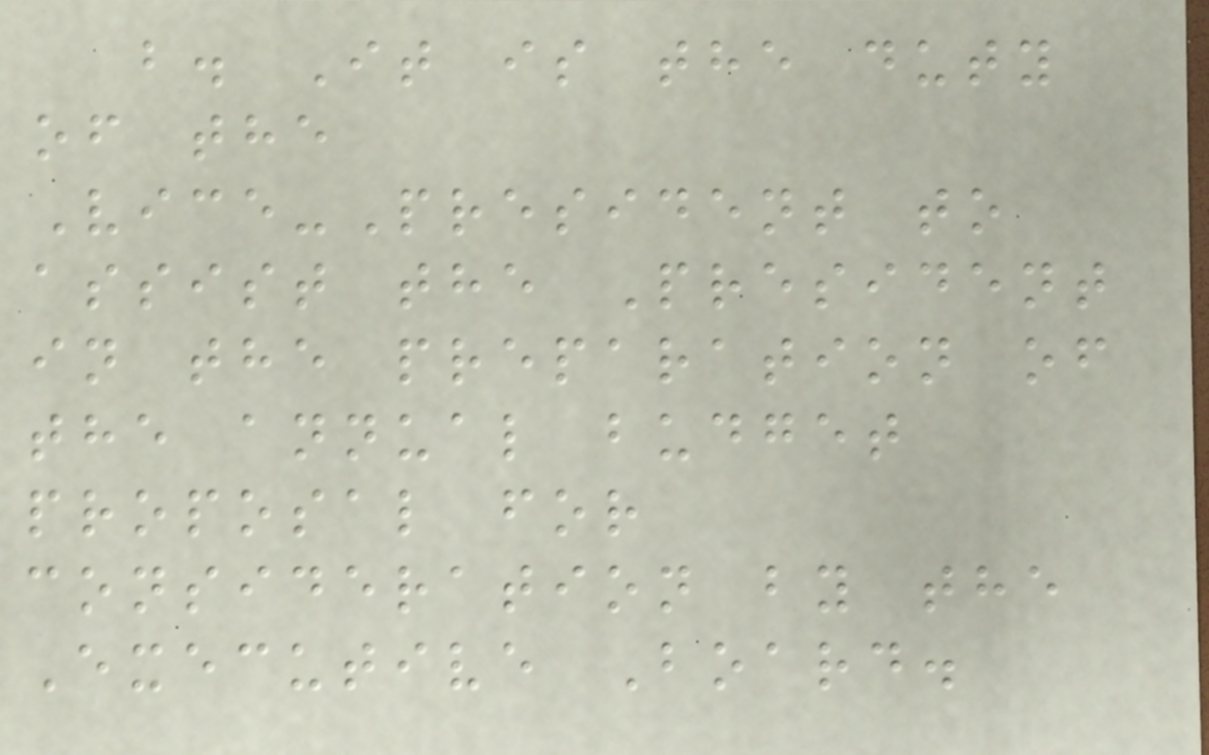b. It is the duty
of the
Vice-President to
assist the President
in the preparation of
the annual budget
proposal for
consideration by the
Executive Board.
